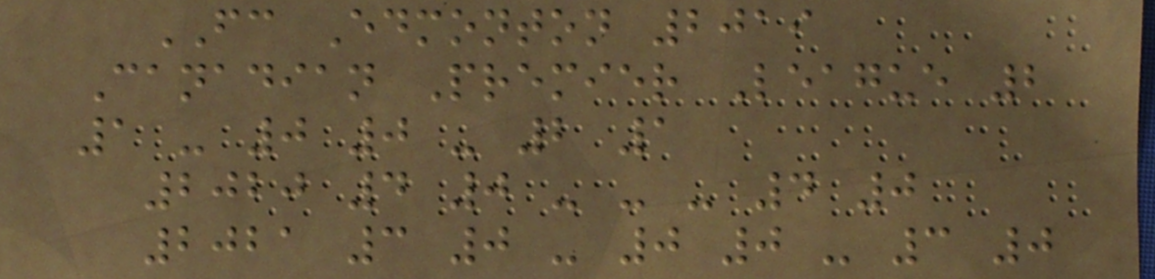FC Edmonton 2019
Canadian Premier League 2
1 - 0 0 - 2 1
2020 4 0 - - - 4 0
2021 3 0 - 0 0 - 3 0
